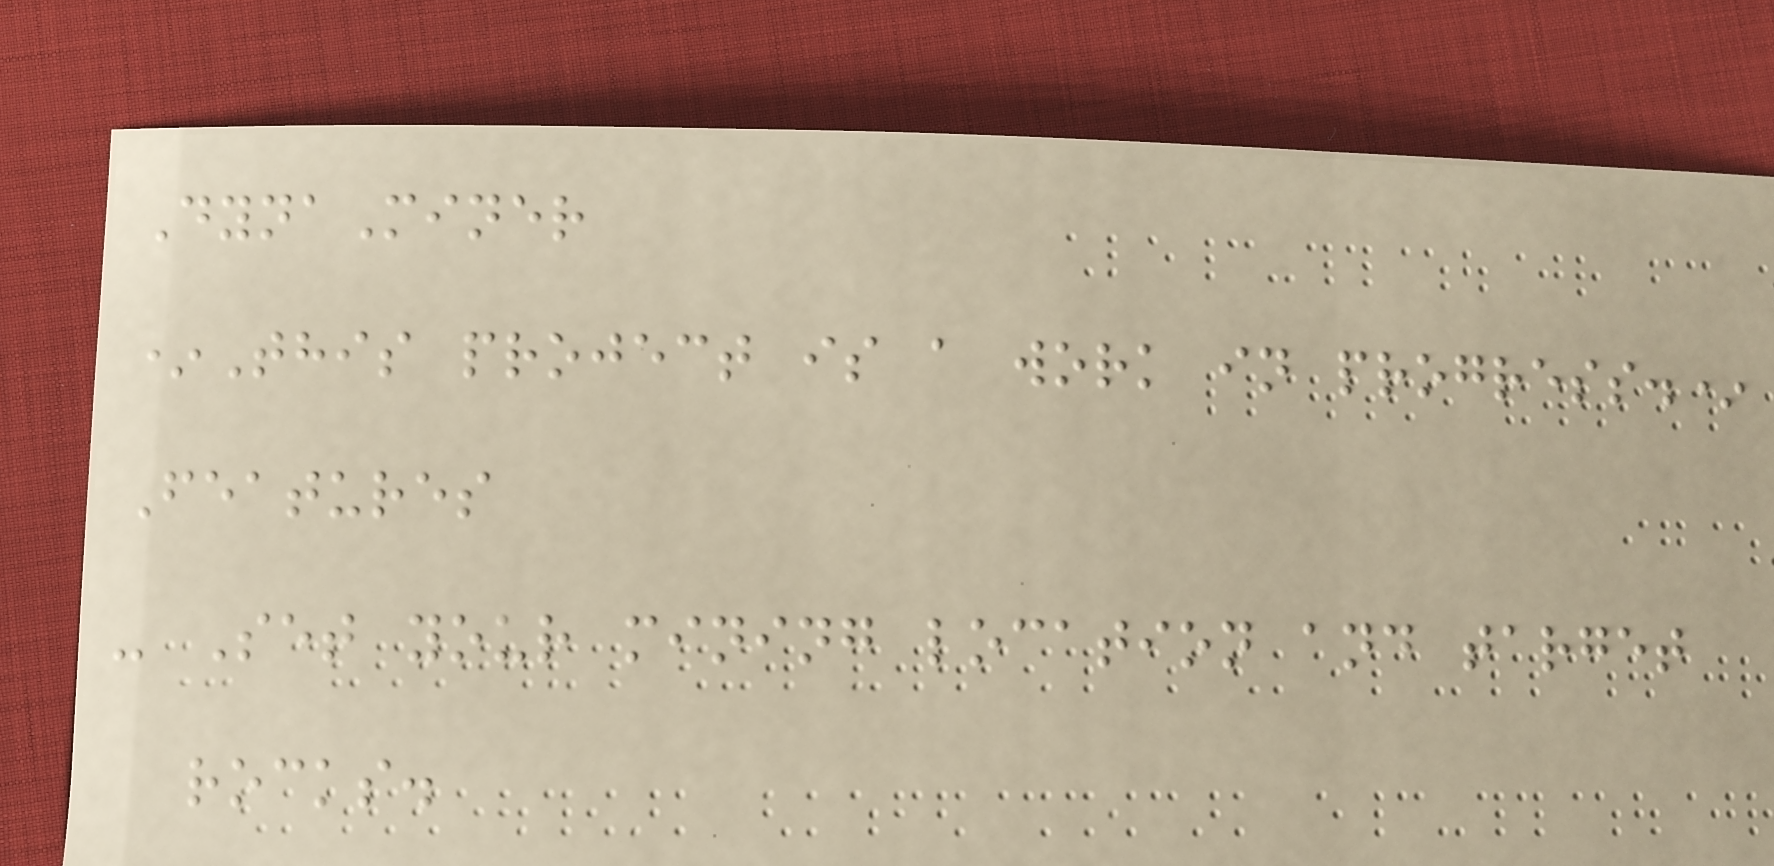DynaMiner
*This project is a work in progress.*
Features
- Set your mining location and target
rocks.
